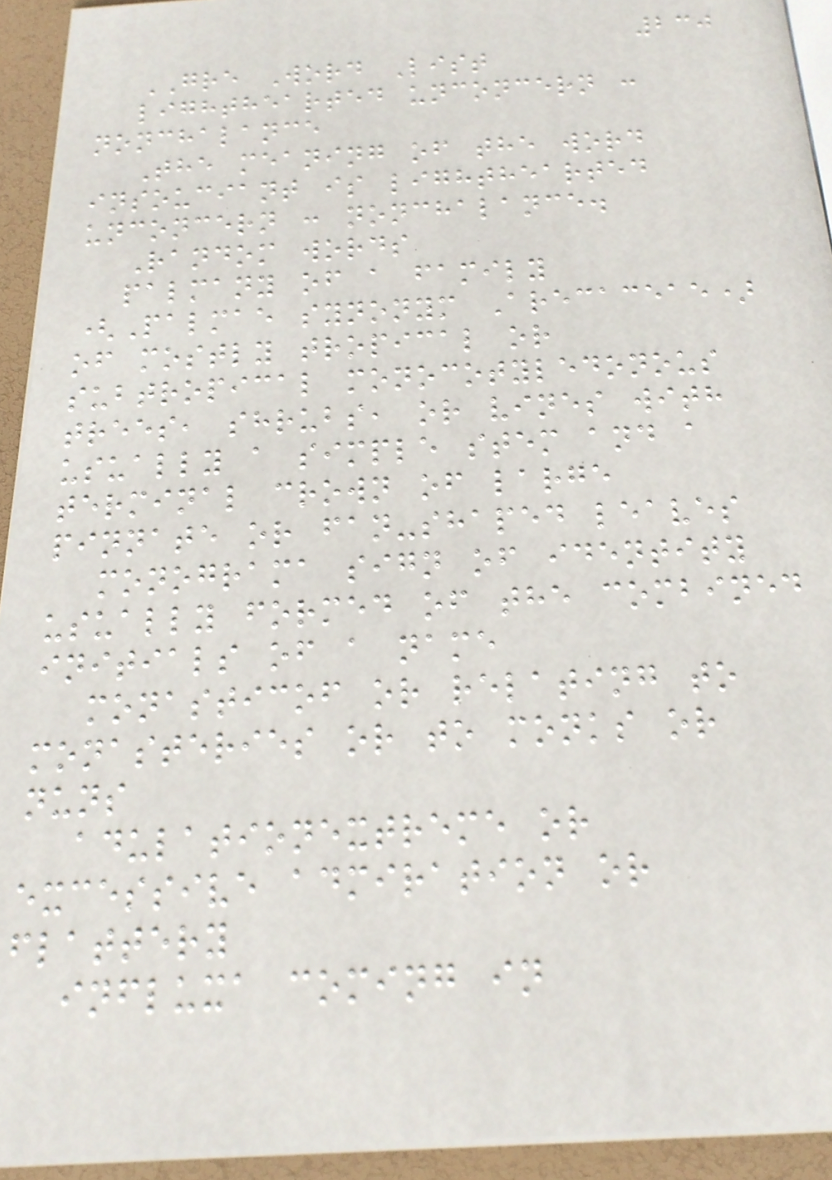230
GRE Word List
lighthearted unconcern :
nonchalance
The meaning of the word
insouciant is lighthearted
unconcern : nonchalance.
Random words
palmany of a family
(Palmae synonym Arecaceae)
of mostly tropical or
subtropical monocotyledonous
trees, shrubs, or vines with
usually a simple stem and a
terminal crown of large
pinnate or fan-shaped leaves
monograma sign of identity
usually formed of the combined
initials of a name
monasticof or relating to
monasteries or to monks or
nuns
adulationextreme or
excessive admiration or
flattery
influxa coming in
